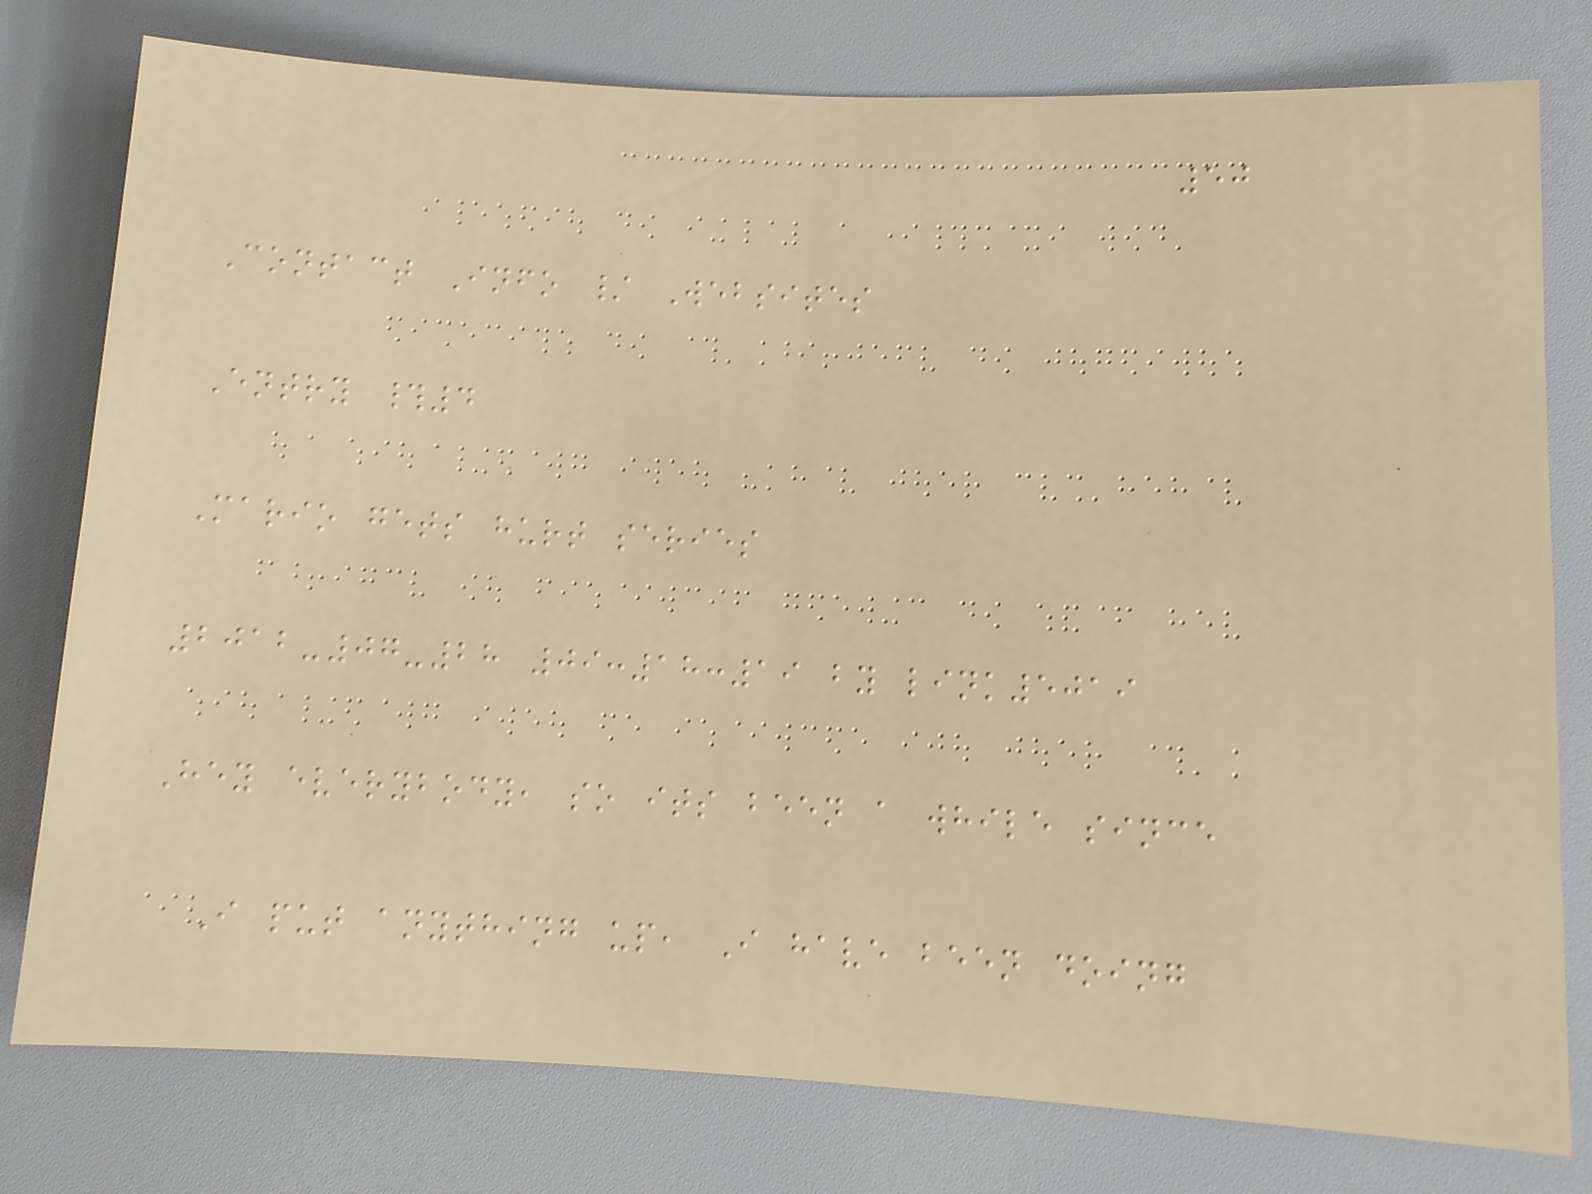50
Contact Info / Websites
Entry #4
Mario gets hurt series
2012-07-28 09:18:19 by link5019
Hey everybody, so its been a while since
I put anything up, I have been doing
